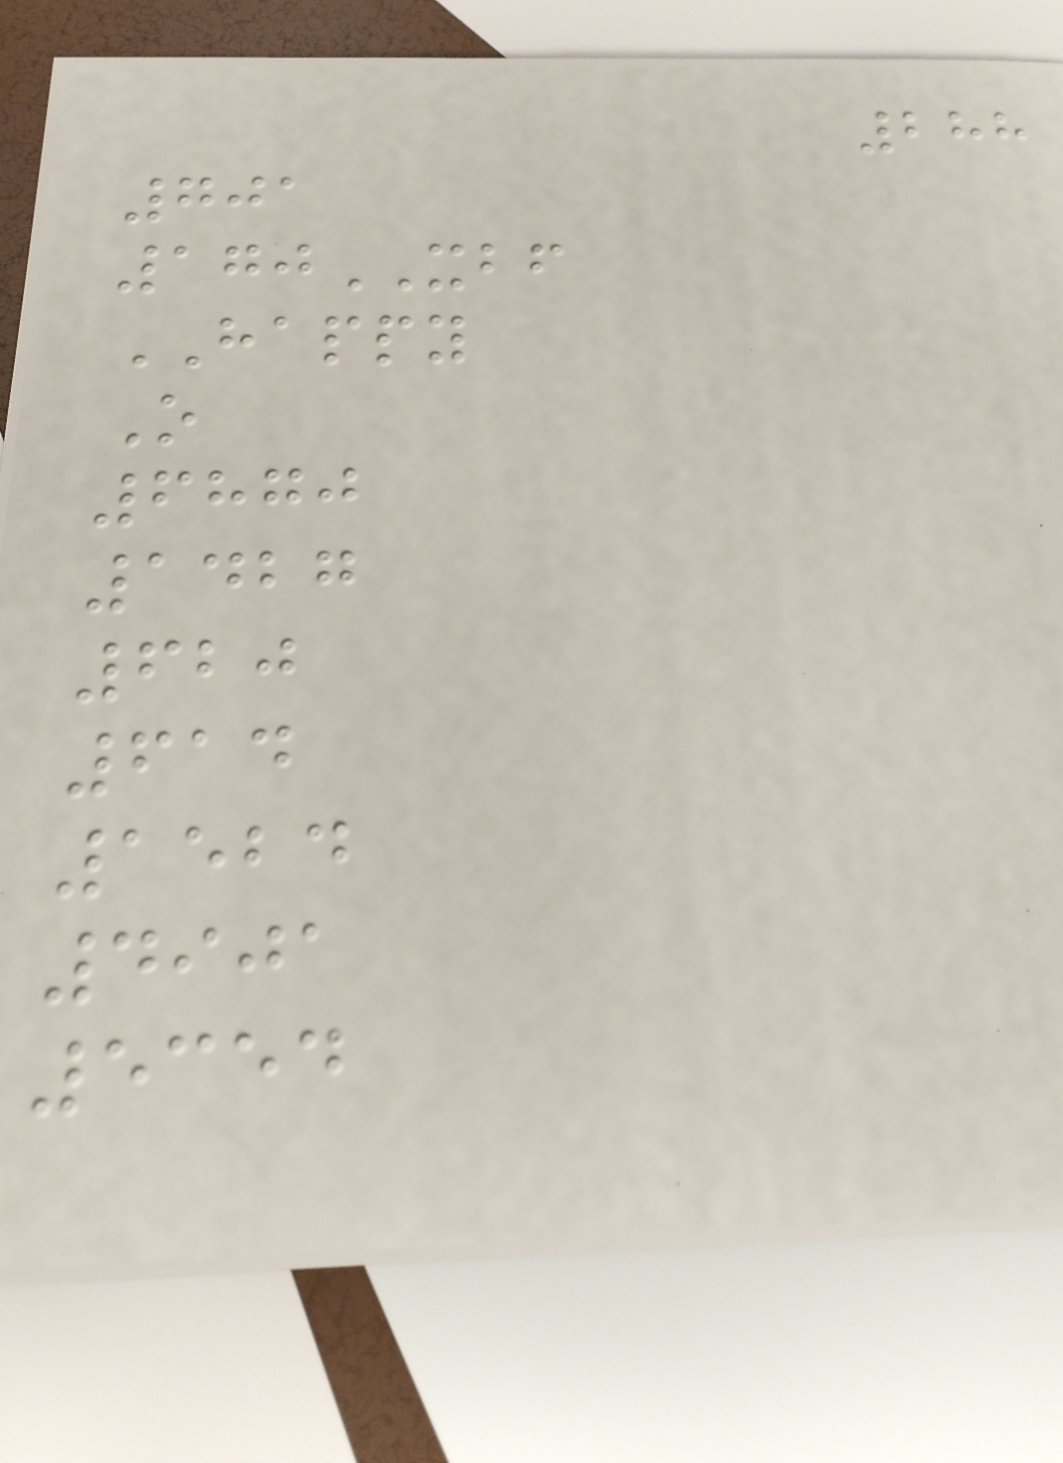288
701
170XBF
HAPPY
O
6870
1427
620
614
1524
4901
5354
